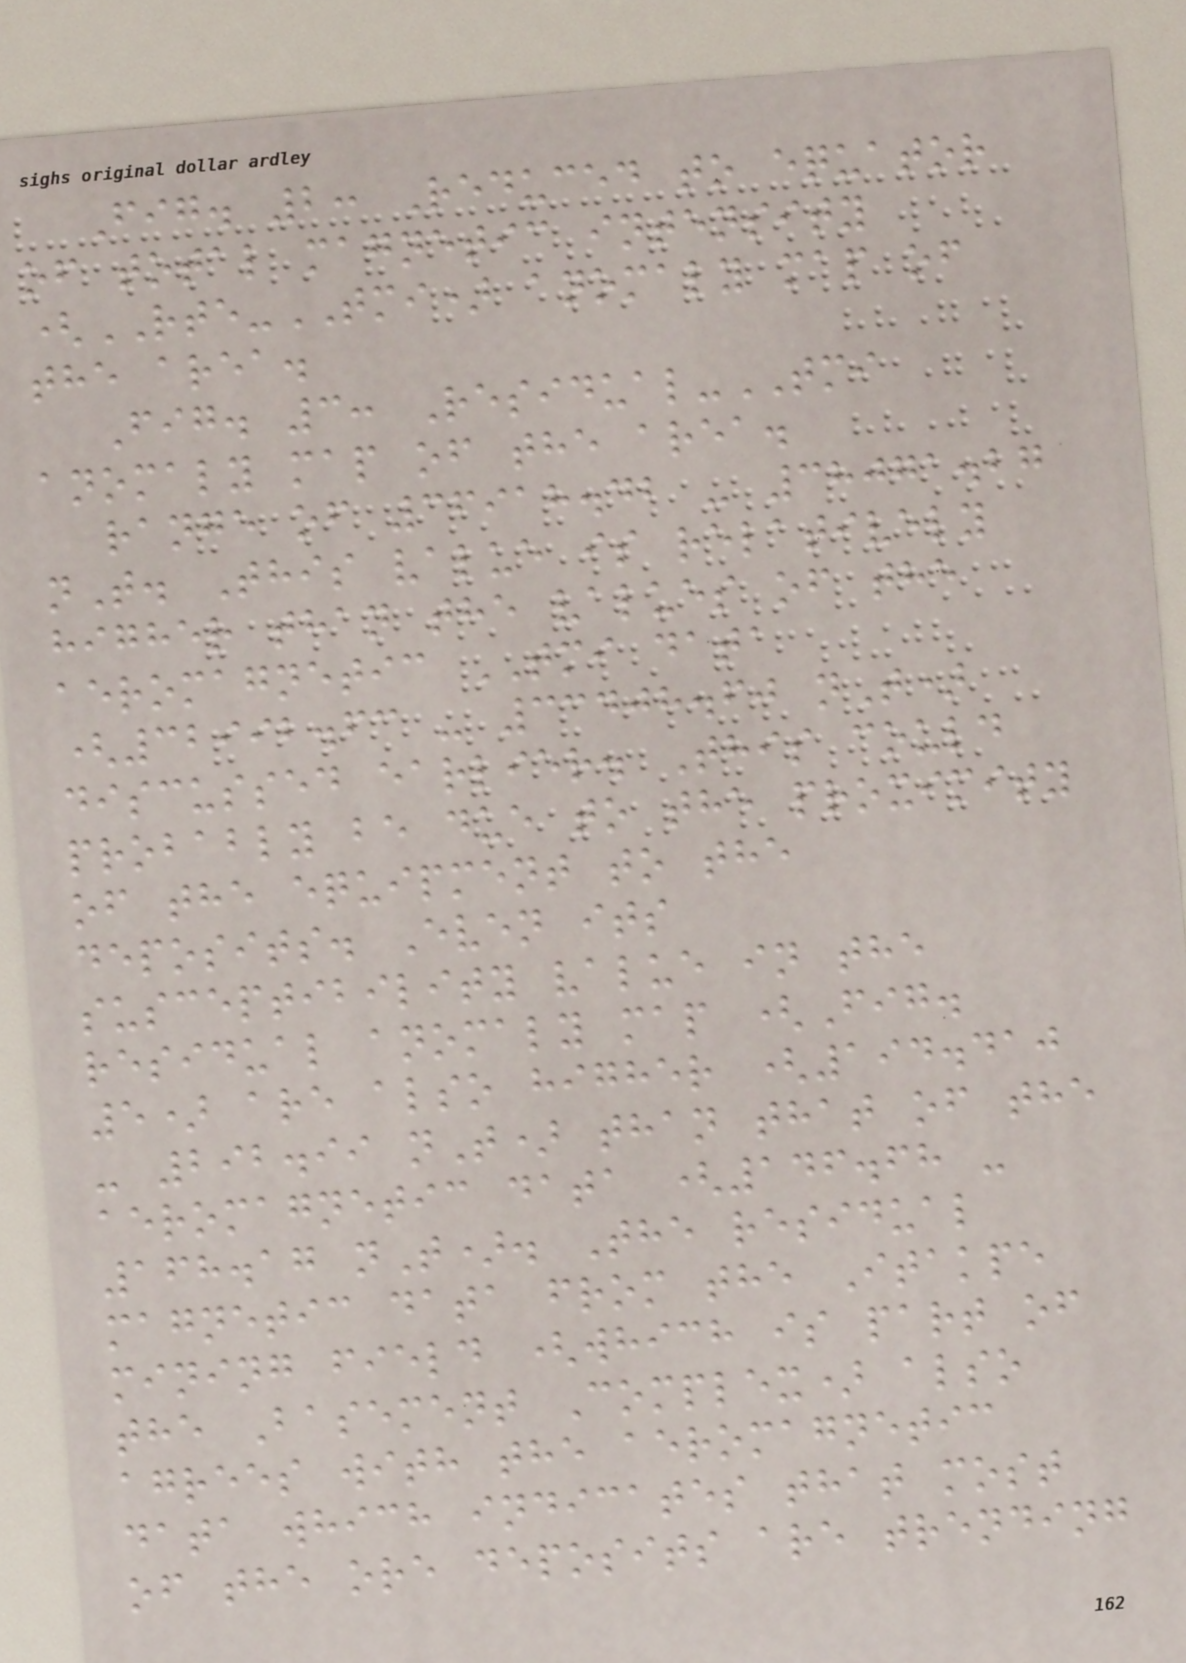Fig. 2: Reduced to equator
of total magnetic intensity
(RTE-TMI) anomaly map of
the area.
Fig. 3: Residual-TMI
anomaly map of the area.
range of 36918.42 - 38071.27
nT. This value is relatively
higher than the values of the
aeromagnetic TMI data
(32992.63 - 33408.60 nT)
discussed earlier. This could
probably be due to the proximity
of the equipment to the
deposits. Even its
susceptibility value in the
residual anomaly map (Fig.
5) are also higher (194.410
- 292.99 nT) than that of the
aeromagnetic data (146.68 -
168.17 nT). The residual
magnetic data from the Itakpe
mining field (which is part of
the Basement Complex) also
agrees with the aeromagnetic
data which indicates that most
of the ore deposits are trending
